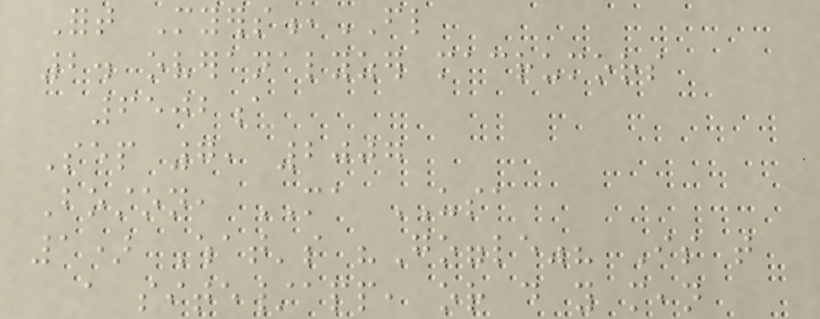Fort Myers,FL
2. overanalyzer macrumors
6502a
Sep 7, 2007
Boston, MA USA
1) What's "Goggle"? Is that
a site/app, or do you mean
